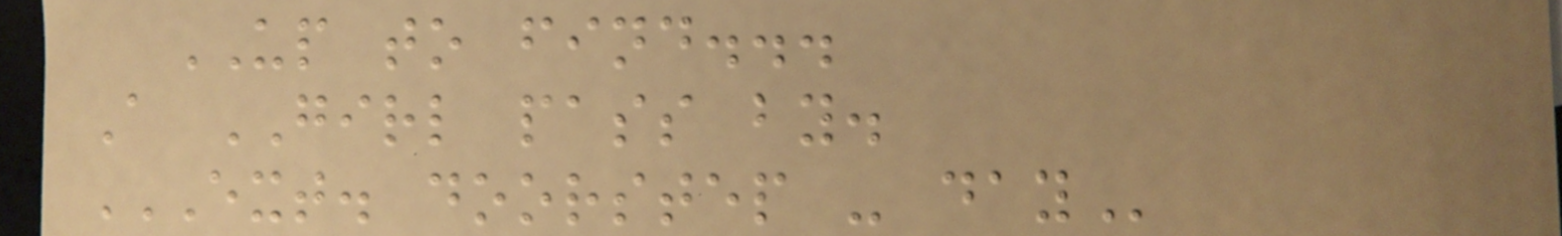UP to find...
A GIRL pass by.
EXT. DOORSTEP - DAY
